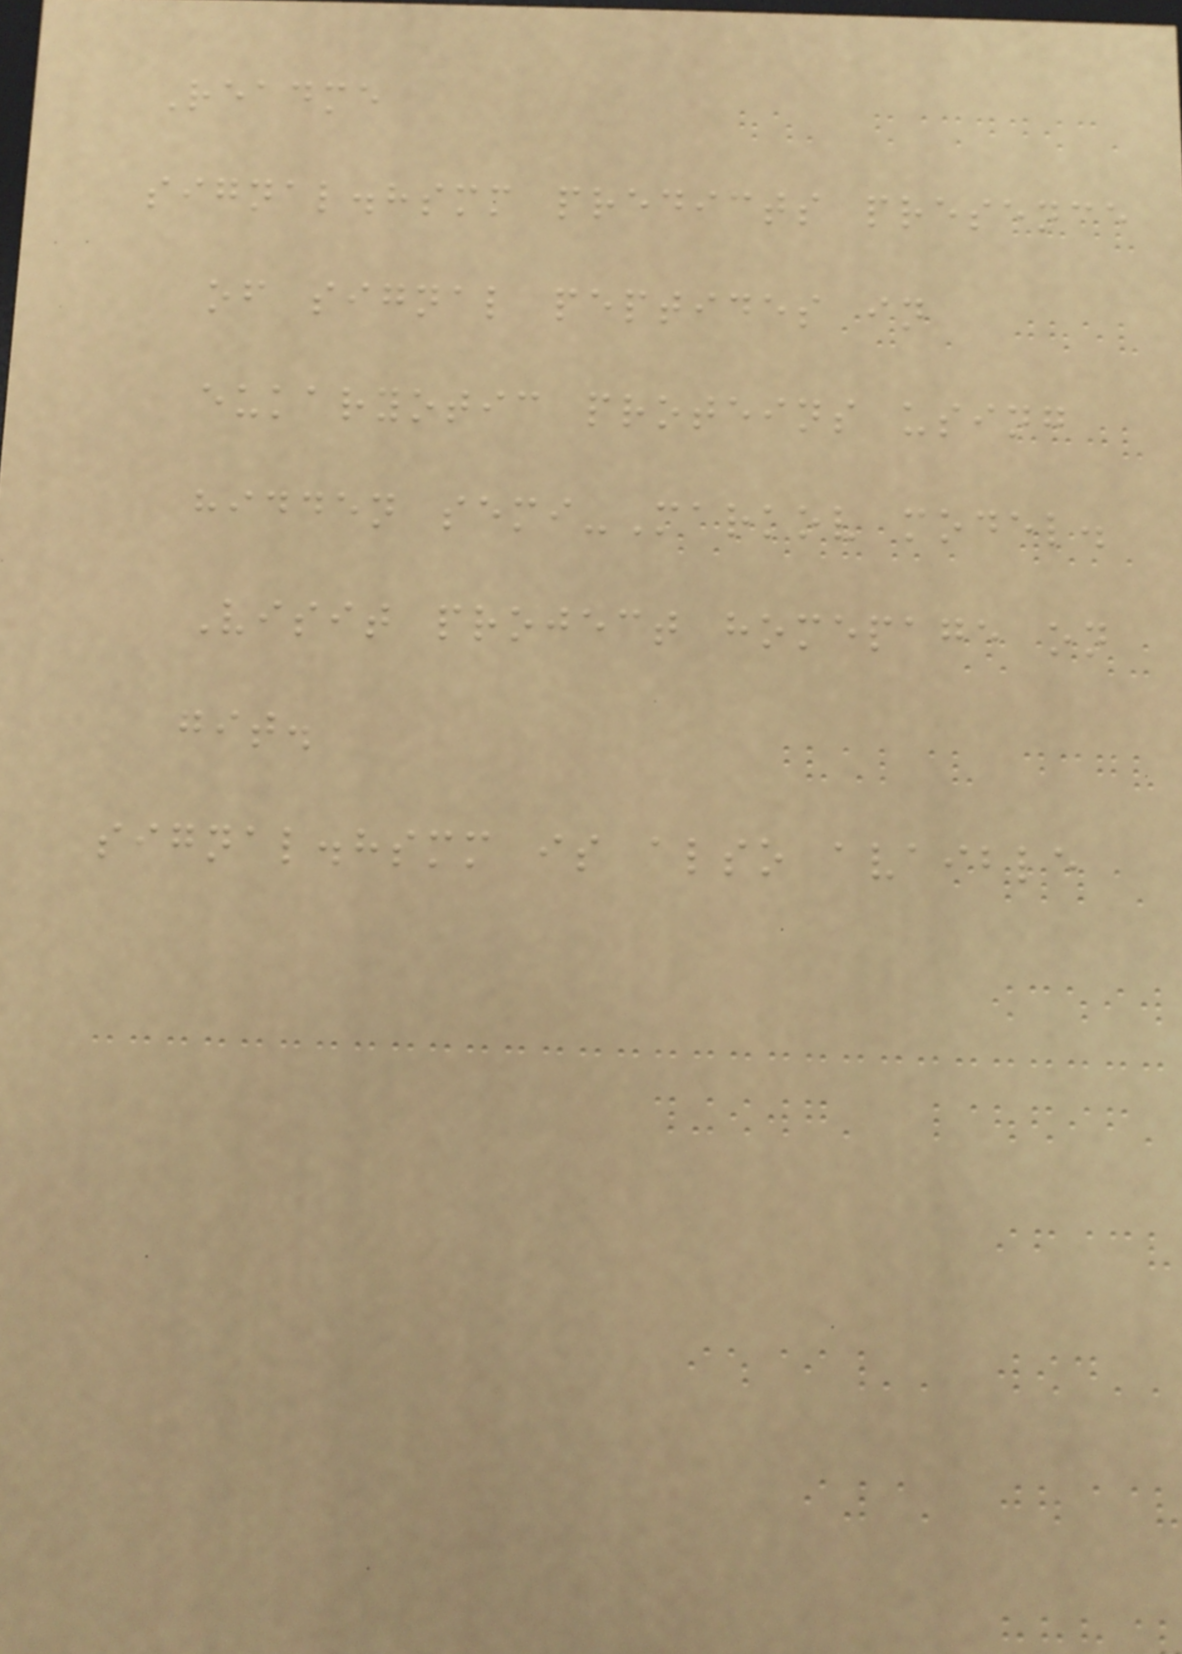Readme
signal.hsmm predicts presence
of signal peptides in
eukaryotic proteins using
hidden semi-Markov model.
Visit project homepage on
git.
signal.hsmm is also avaible
